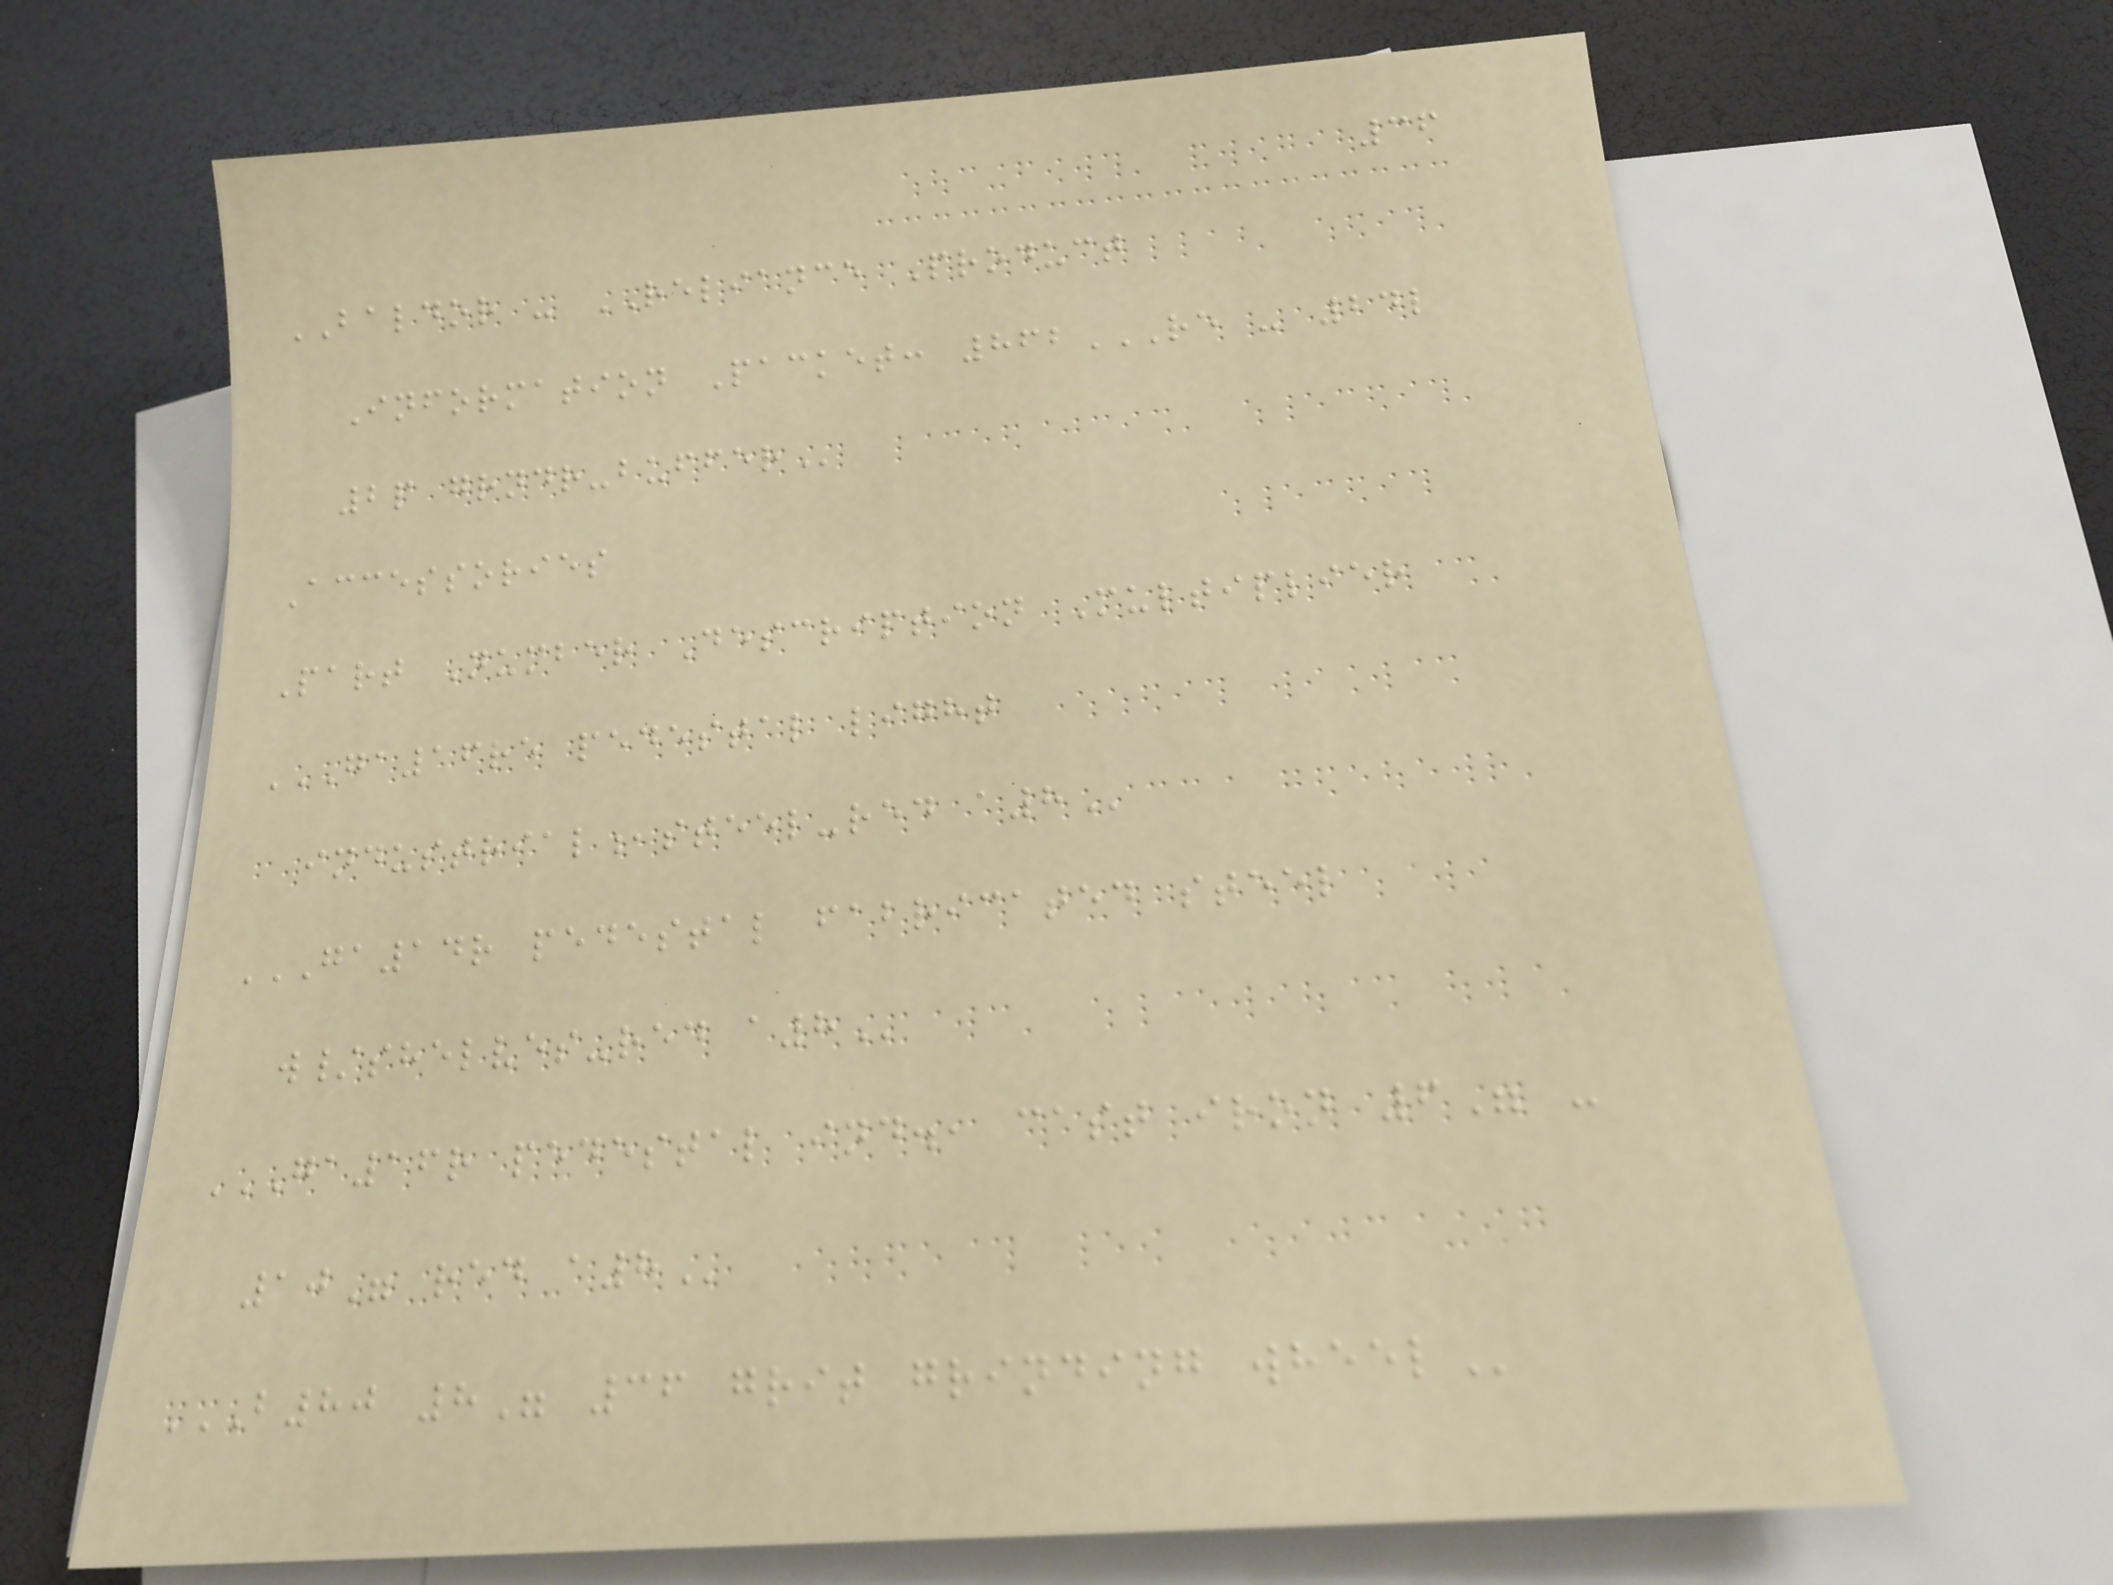36
BALDOR - RELIANCE Product
Information Packet: 862RE - 24L
2P GRNDR-BUFFER
Accessories
Part Number Description Multiplier
GA16RE PEDESTAL LIGHT
INDUSTRIAL,STEEL-RED A8
GA14R PEDESTAL FABRICATED STEEL
W/SHELVES-RED A8
GA16R PEDESTAL IND., CAST IRON 6" -
10" RED A8
B80 8" 36 GRIT GRINDING WHEEL
